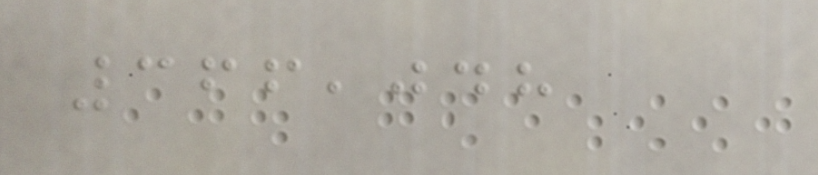366,048
